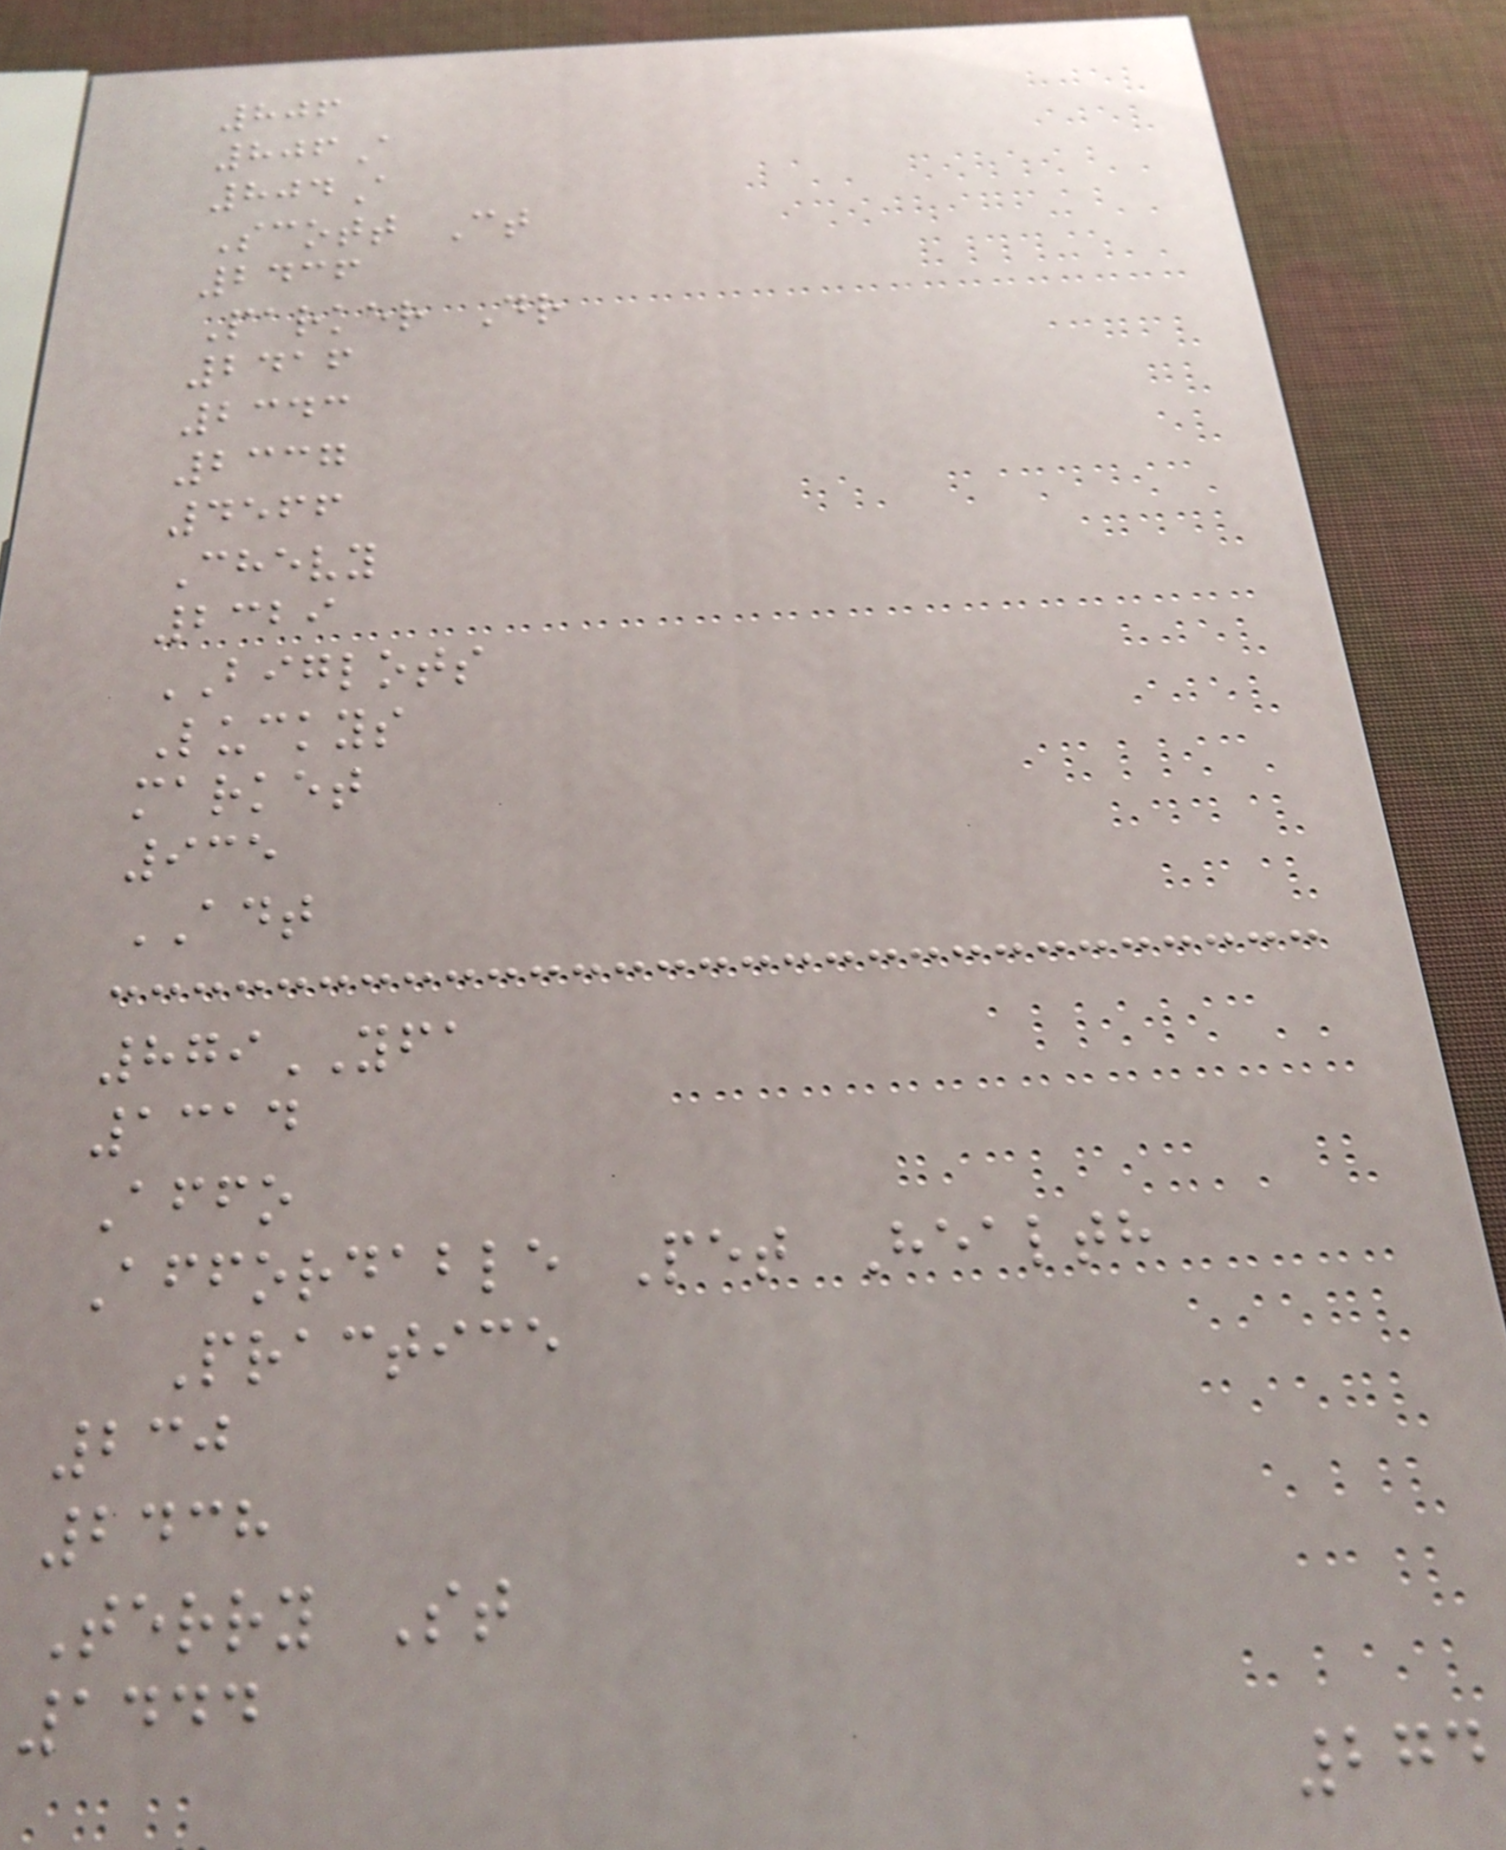806
806A
804A
Scott Ct
2436
Parker Dr
2416
2343
2337
4566
Chevy
2329
BIGLOTS
Luckys
market
935
ADT
879YFA
1314
Affo
Affordable Pet Health
Practice
230
2438
Terry St
1444
274
